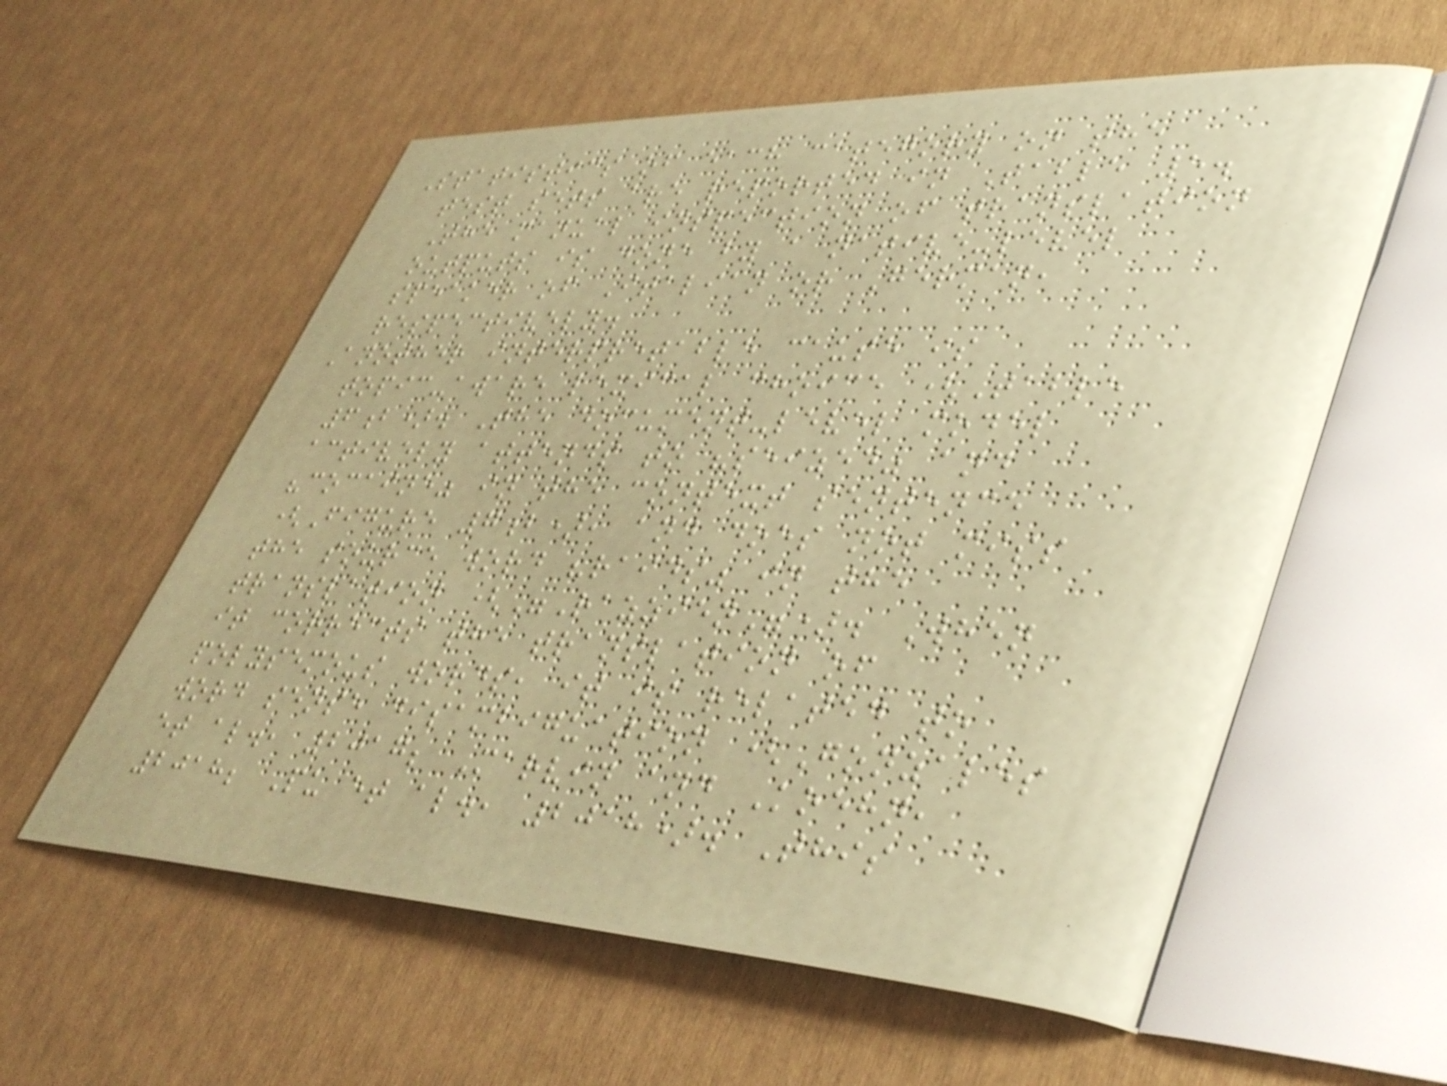Statistics of each category on the
test sets are reported in Table 5.
The manual inspection of translation
outputs is done by a native-level
speaker of Italian or German,
respectively.
Another interpretable cause is
topic-aware lexical choice (Table
6b). The document-level model
actively attends to "seized" and
"cocaine" in the context sentence
(Figure 7b), and does not miss
the source word "raids" in the
translation ("Razzien"). When
it corrects the translation of
polysemous words, it is related to
word sense disambiguation (Gonzales
et al., 2017; Marvin and Koehn,
2018; Pu et al., 2018). This
